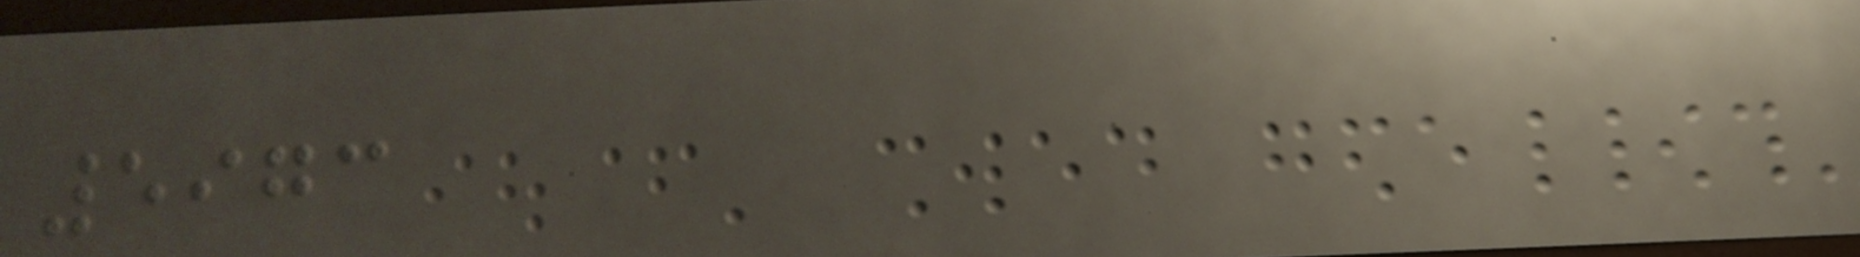5973
